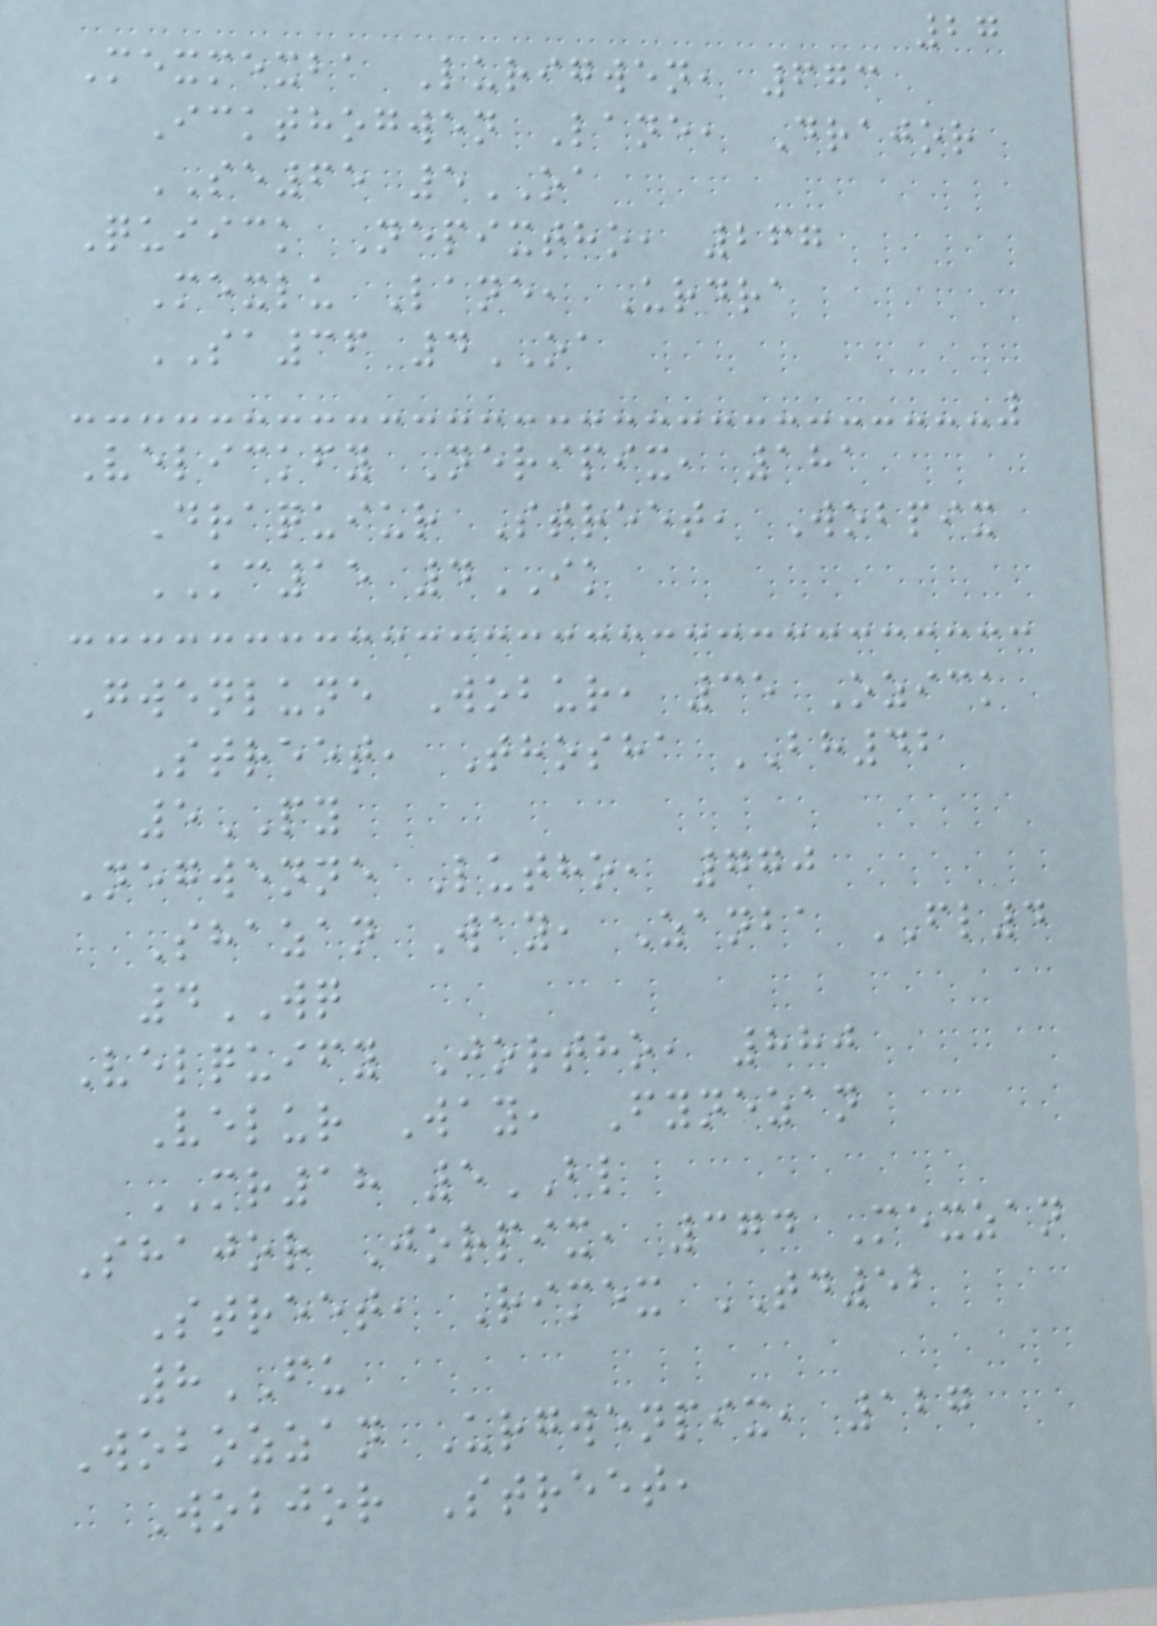27
Mexmexba Lurigwen, 673
Ickthogwen Lane, Drajor
SE65 5OA
Quiick Nepixtho, 267
Mexlu Lane, Urdra
SA36 4OA
Velickfy Neripix, 181
Draquiur Street, Wobpix
KC15 4IK
Gwenlune Wobur, 35 Ozick
Street, Thosha BH42
5PY
Negwenne Lutho, 770
Shazan Way, Zanba FL4
4WQ
Velquify Jortho, 880
Velur Way, Fynezan
MR18 5BL
Shajor Jorpix, 374 Mexzan
Street, Rimex TD52
8FU
Wobozzan Urgwenpix, 127
Wobjor Street,
